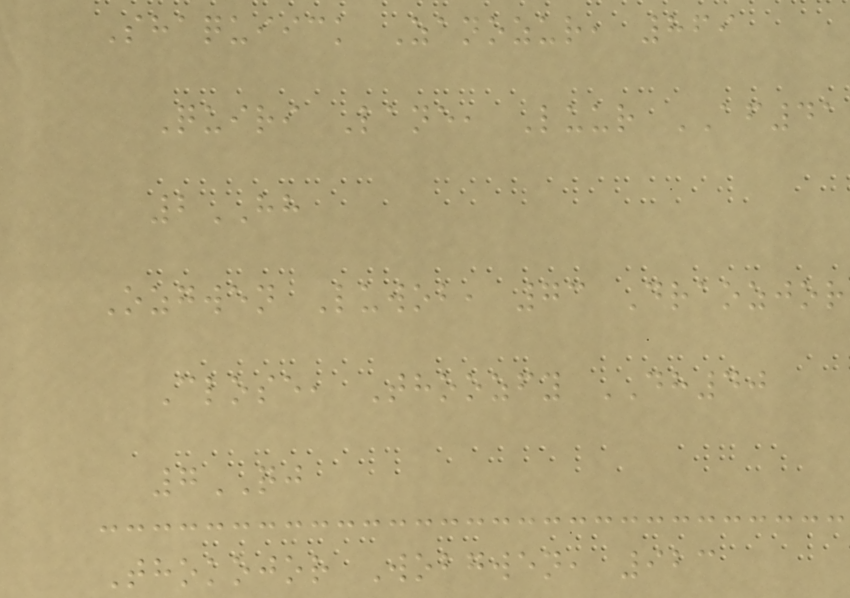Shaquiick Zanozur, 869
Quiri Lane, Luur AF41
2HH
Ozgwen Luwob, 73 Draozjor
Close, Thoozfy DH40
7QJ
Thokojor Wobgwen, 923
